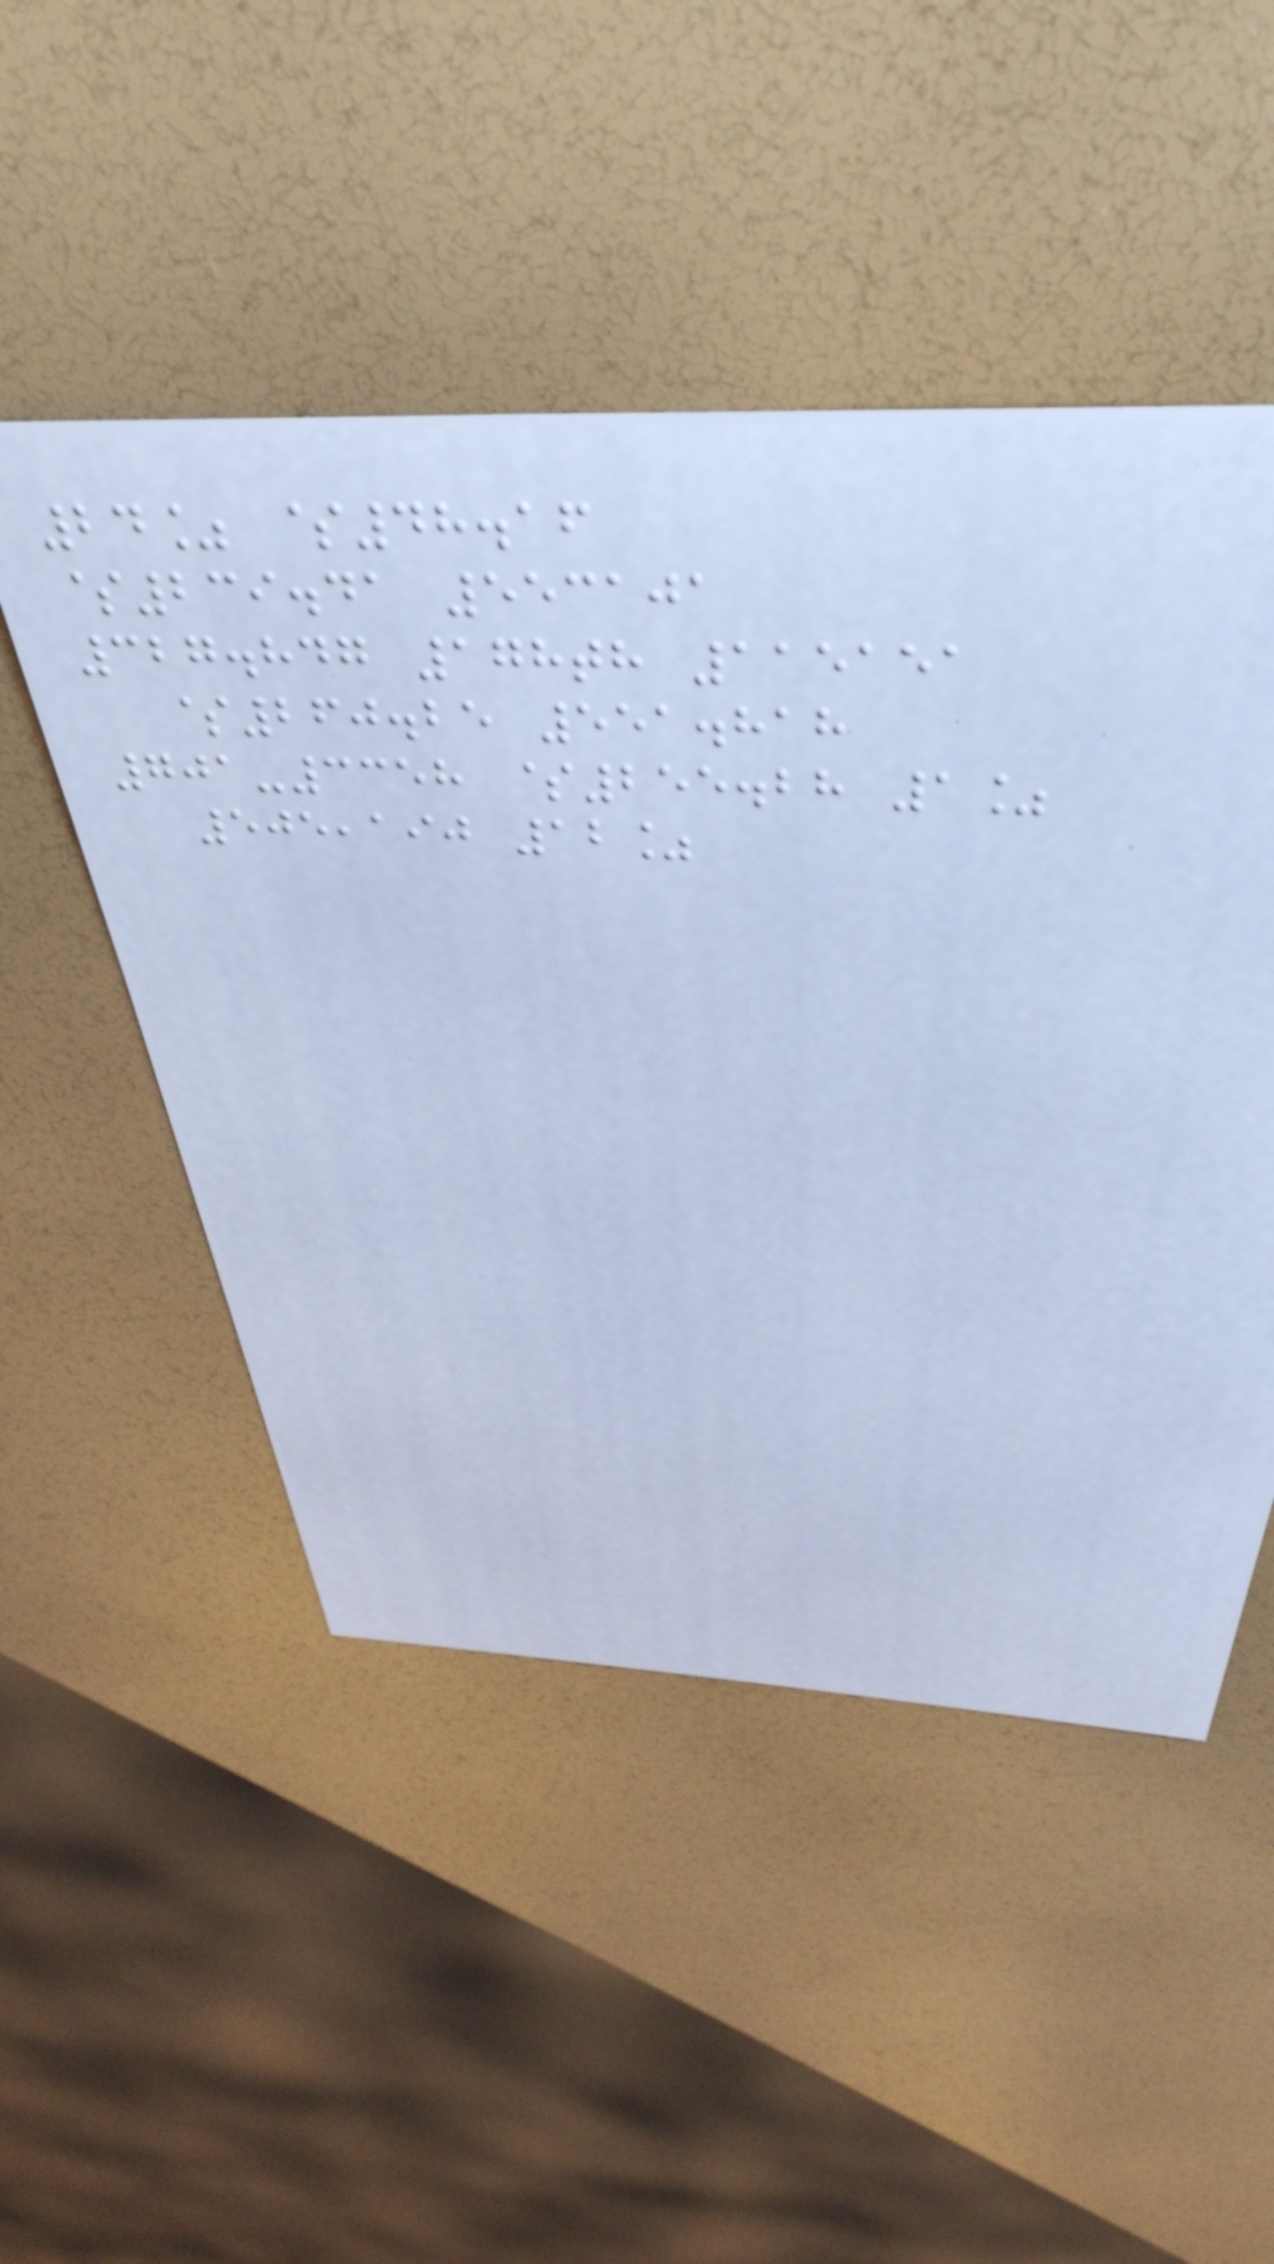24% $48.16
$239.41 553101
327.847 178th 115151
$260.25 551.818
701-3358 $255.28 1%
505,190 12%
